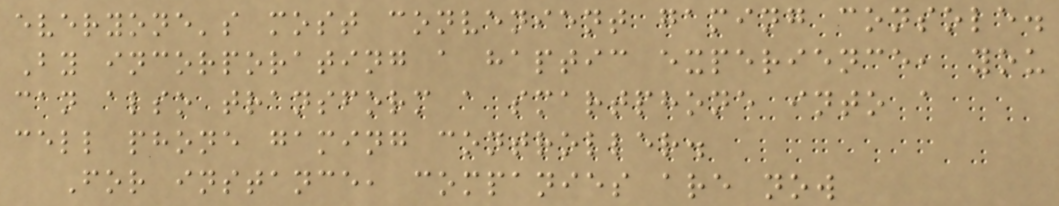everyone's most convenient gaming console.
By incorporating a haptic experience, you
can also transform a smartphone into a
cell phone gaming controller.
For instance, companies are now
